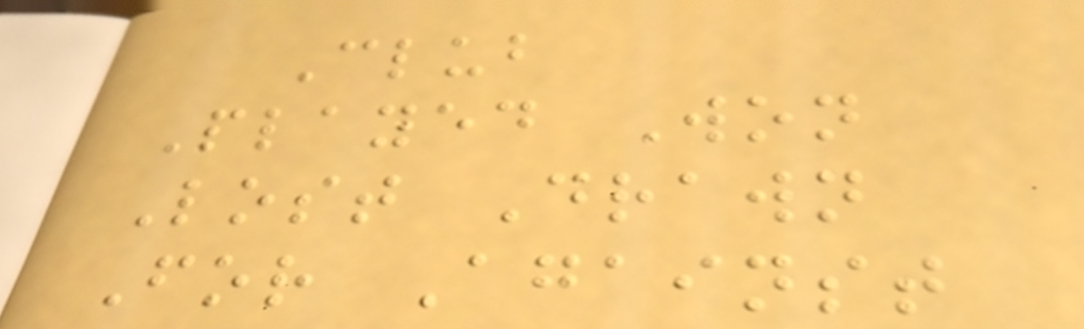Club
Played Won
Lost Drawn
For Against
